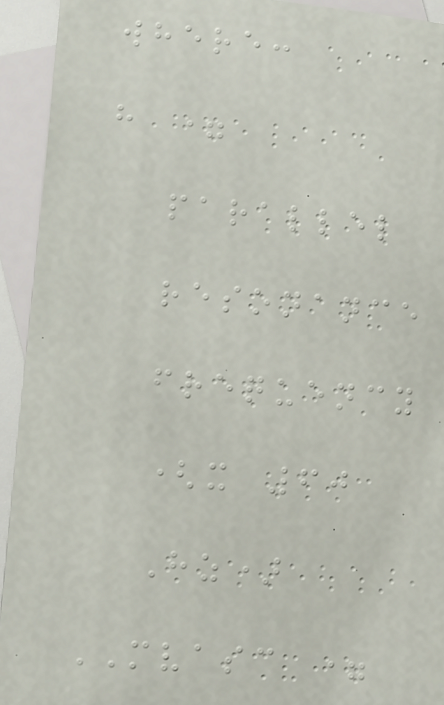where:
h =
parallel
resonance
frequency
(x 60
Hz)
MVASC =
